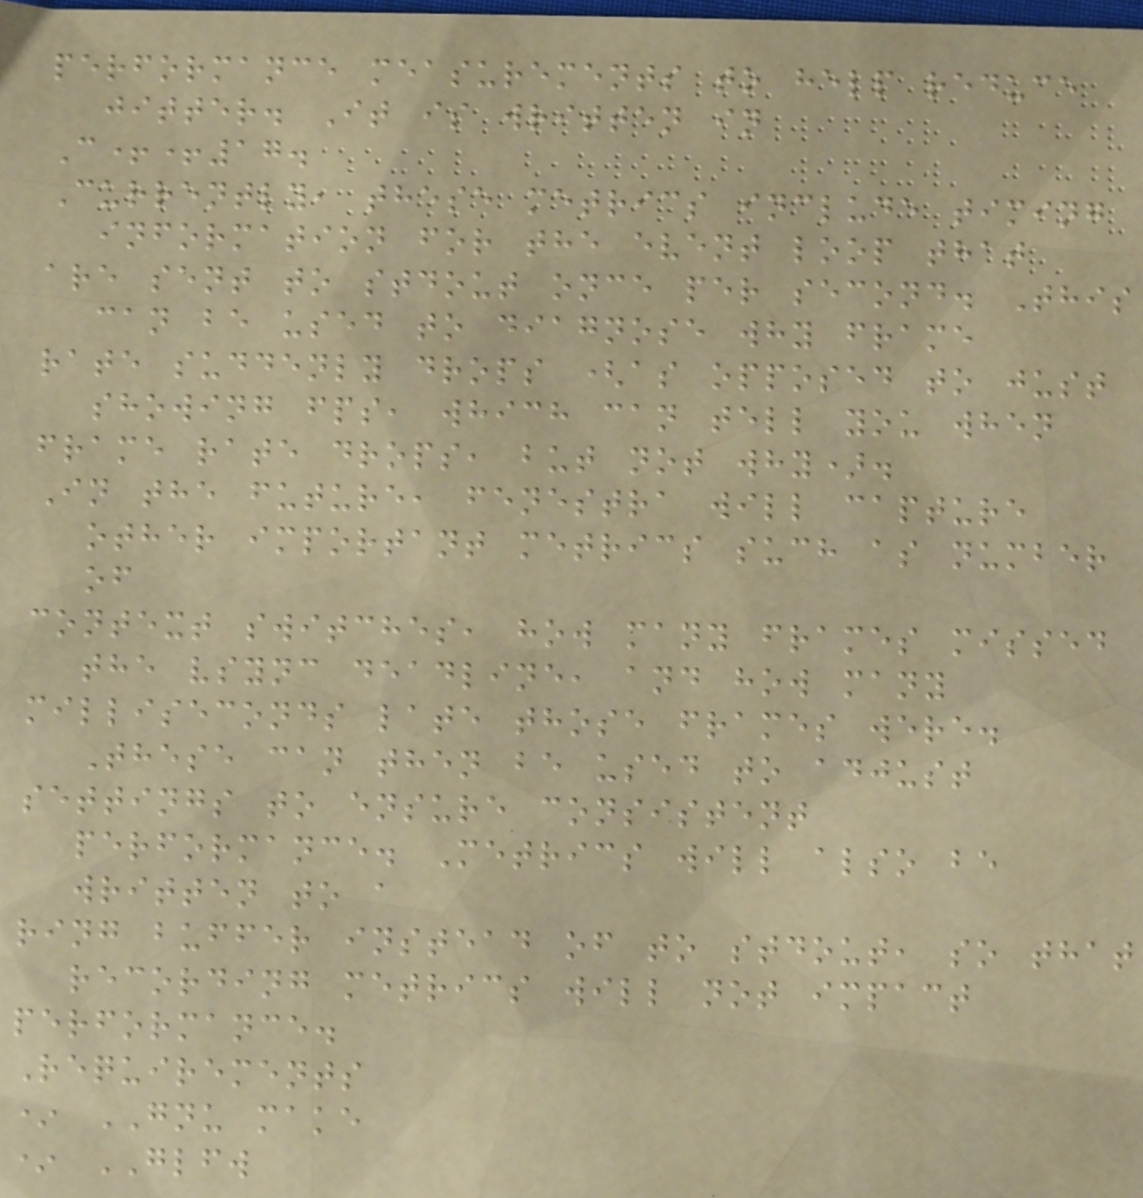performance measurements to help reduce
jitter. It is written in
C++17.
Currently, these metrics include timing
information for the event loop that
are sent to stdout once per second. This
can be used to diagnose why frame
rate suddenly drops (as opposed to just
showing fps, which can tell you when
frame rate drops, but not why).
In the future, fenestra will capture
other important metrics such as number
of
context switches, how many frames missed
the vsync deadline, and how many
milliseconds late those frames were.
These can then be used to adjust
settings to ensure consistent
performance. Metrics will also be
written to a
ring buffer instead of to stdout, so that
recording metrics will not impact
performance.
Requirements
* GNU make
* GLFW
